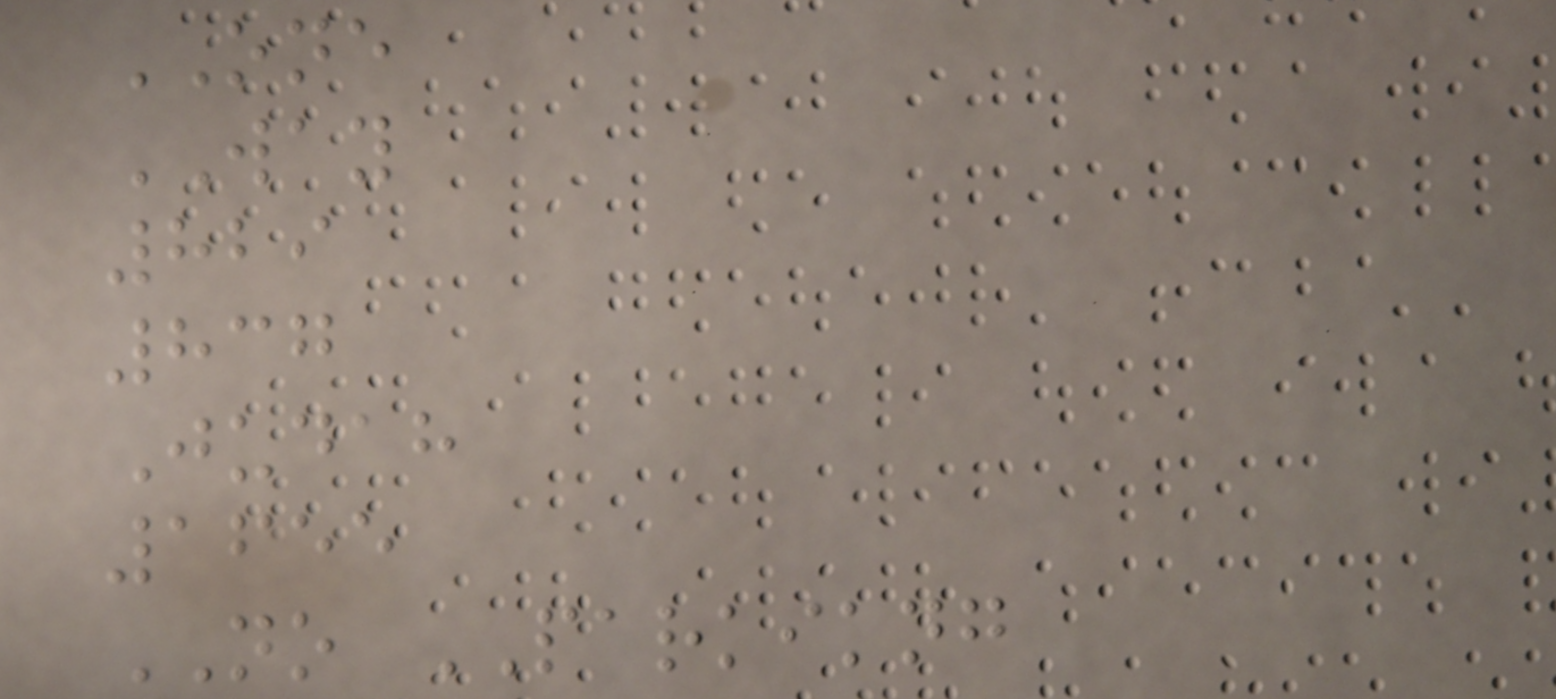ONE
WAY
829
837
Judah
1655
NO PARKIKNG
